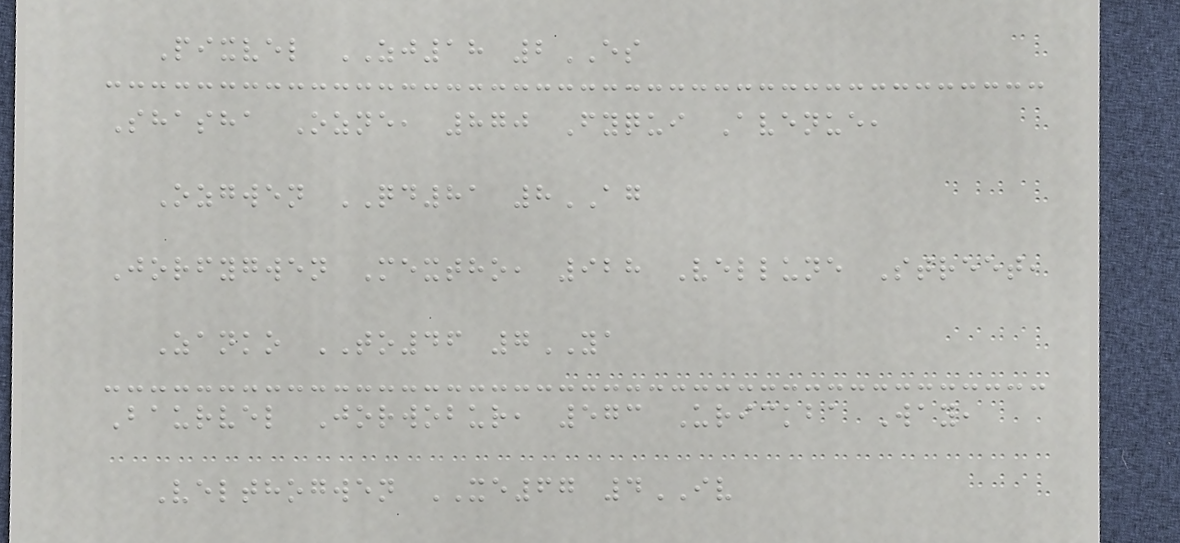Pixvel ZJ18 2ES
Shasha Ozne, 870 Fyqui Avenue,
Ozgwen QD81 8AG
Jorfygwen Mextho, 928 Vellune Street,
Zanko TO46 7YA
Baurvel Jorwobur, 573 Urickba Way,
Velthogwen XE67 4IV
